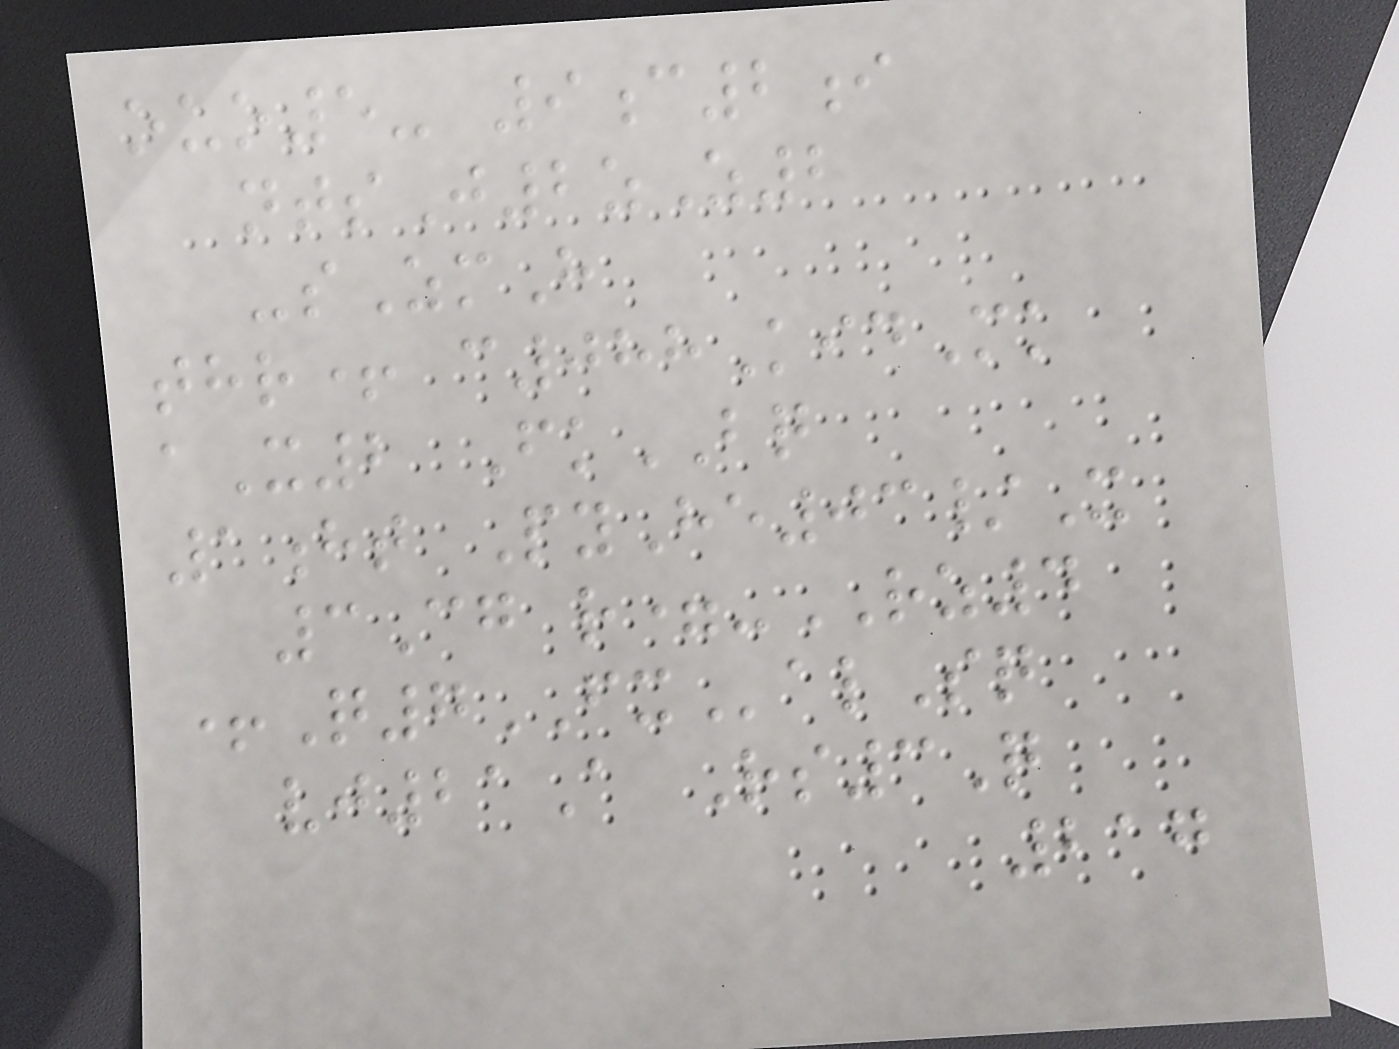ouo5- 9c2i
ntsJ2zZ2
-sZmH
thr+ c088KidMk
aX2 FkBQ
1ht PyHe03/X
3Cg r=-RZ4
+Q7FXalSq
vj21A Rs3Q
217
